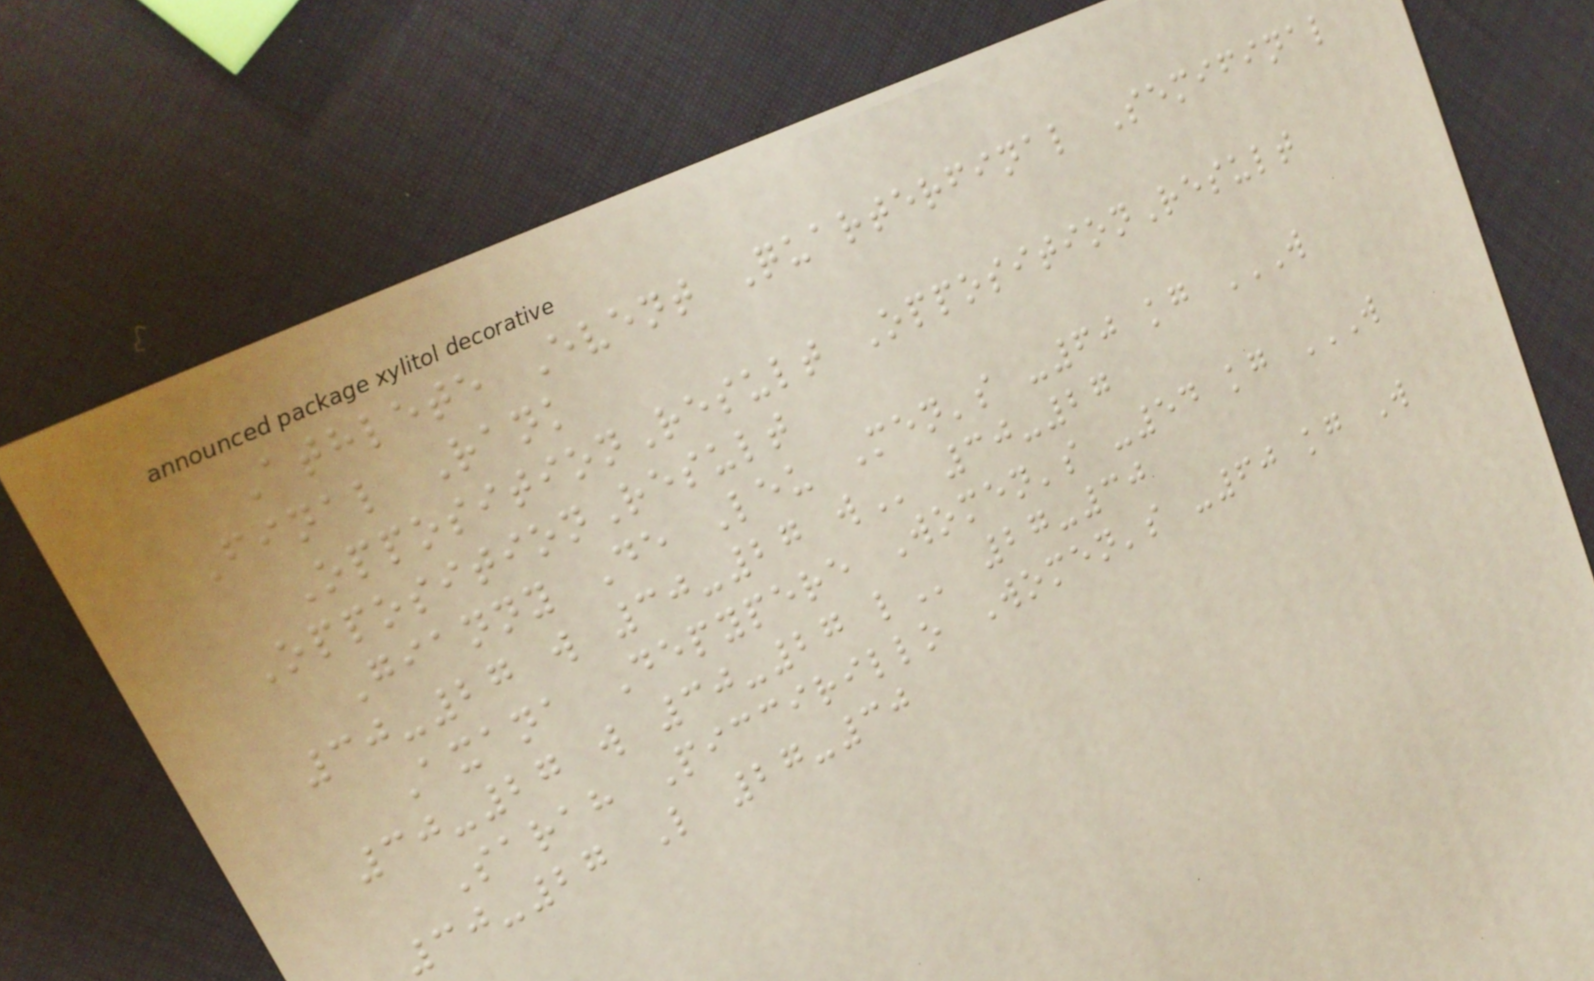Athlete Event Quarterfinal Semifinal
Final Rank
OppositionResult OppositionResult
OppositionResult
Gianny De Leu Men's -60 kg W
30-27 W 30-27 W 30-27
Axana Depypere Women's -54 kg W
30-27 W 30-27 L 27-30
Sarah Piccirillo Women's -60 kg W
30-27 L 27-30
